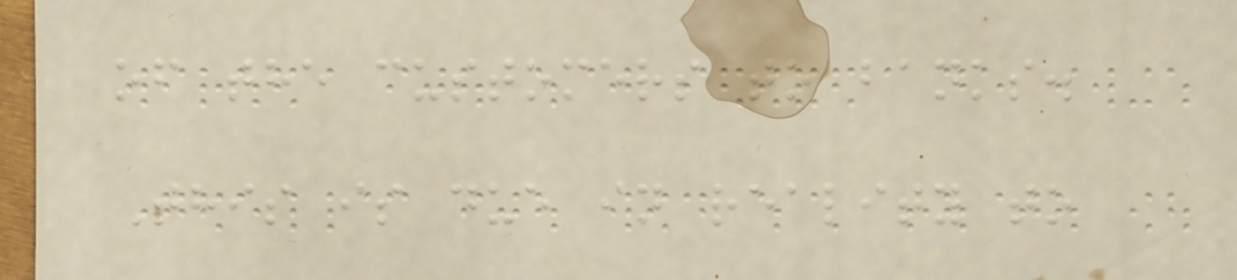of the customers to banks.
This is due in reality to
